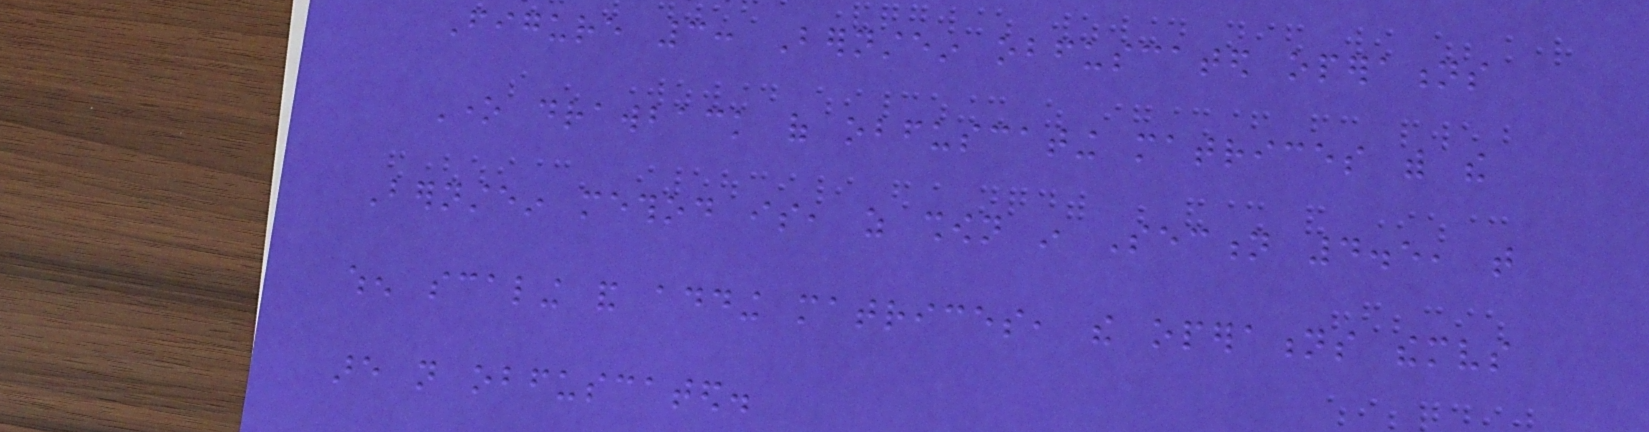Figure 3: Bernstein obfuscated operations
One drawback of obfuscating matrices with the
Bernstein method is, as shown in Section 4.5, that
when scaling and adding matrices, the operations themselves
are not obfuscated.
